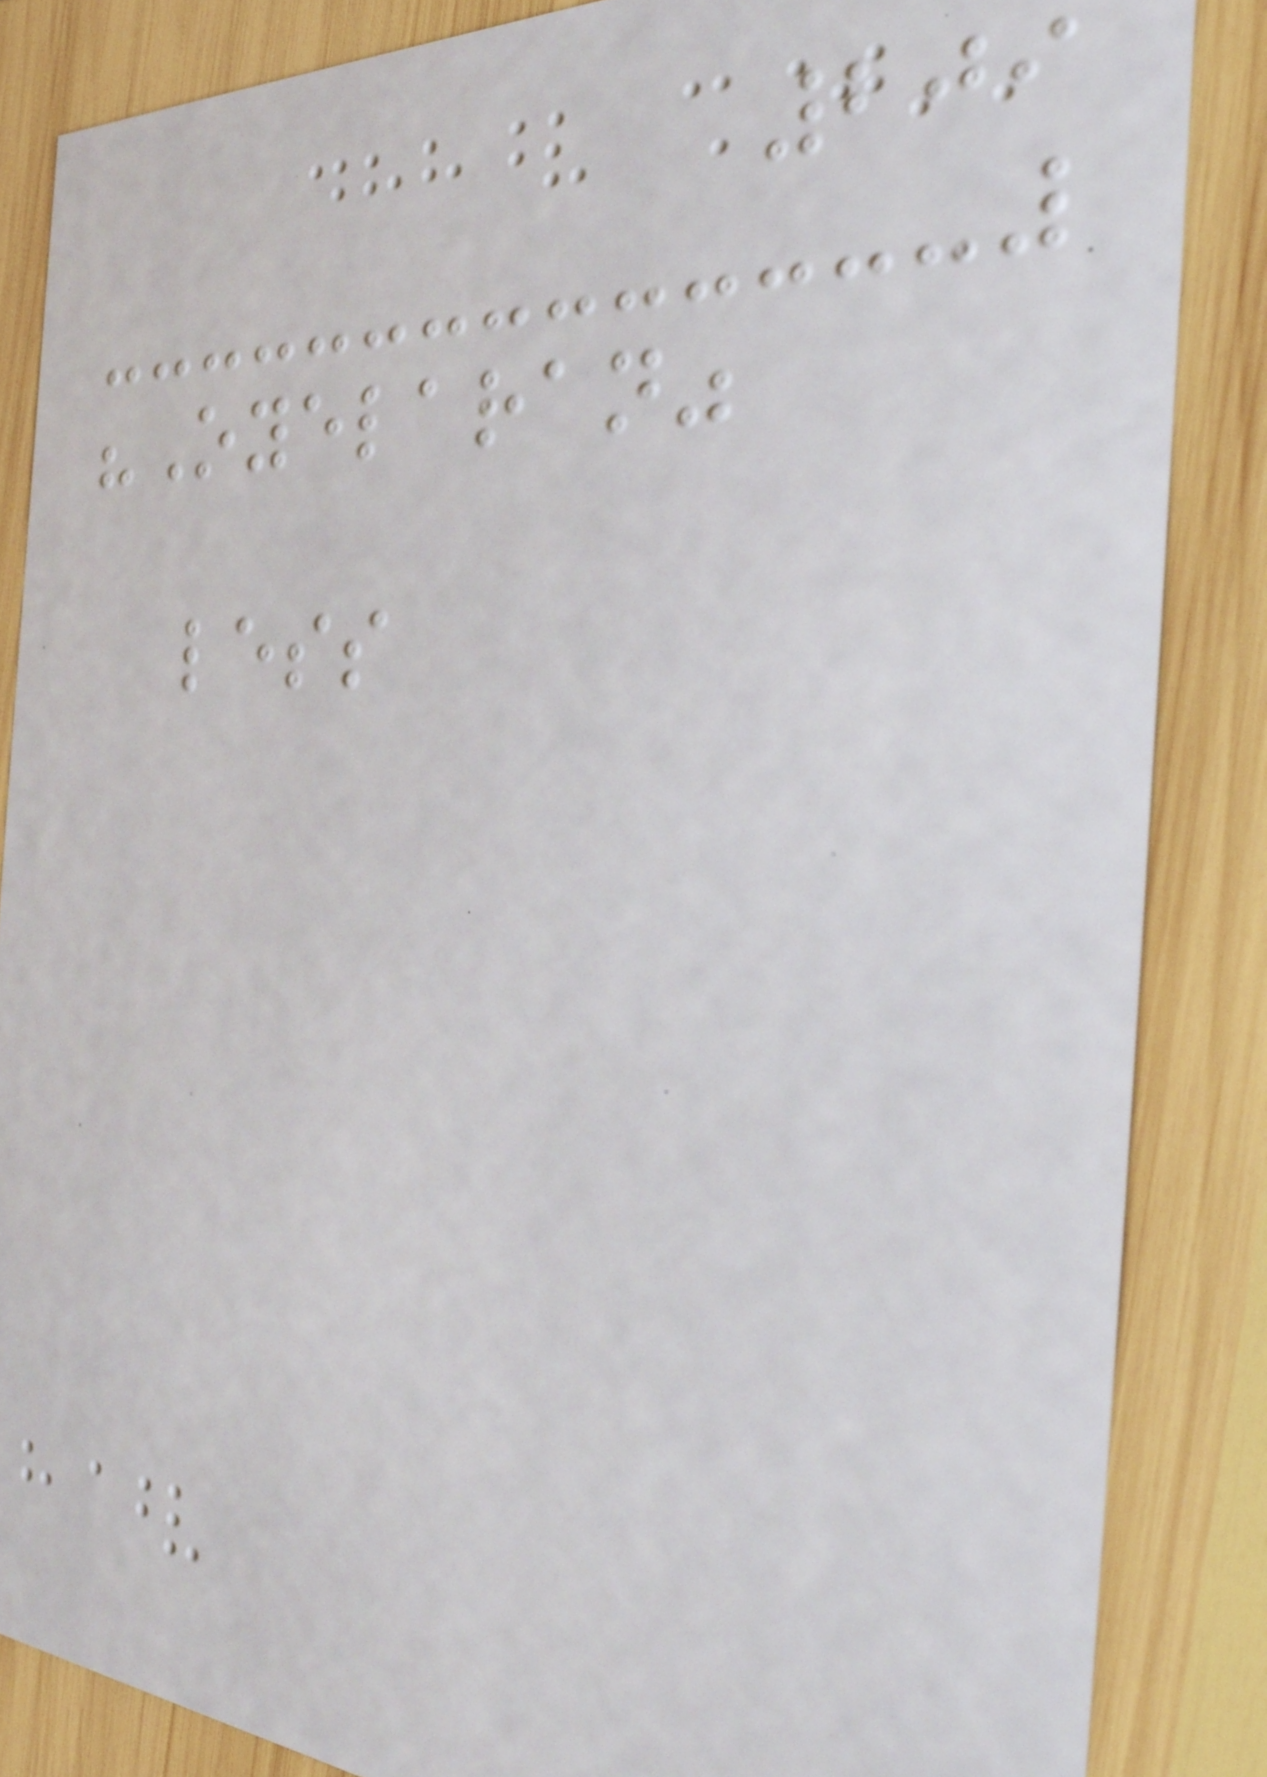209
"Oyelaran"
less
